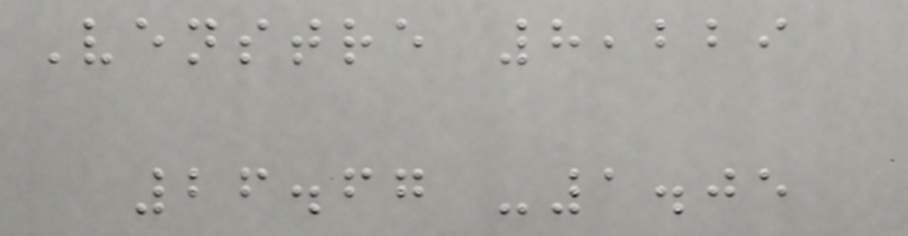Venstre 8,229
26.67 -1.05
